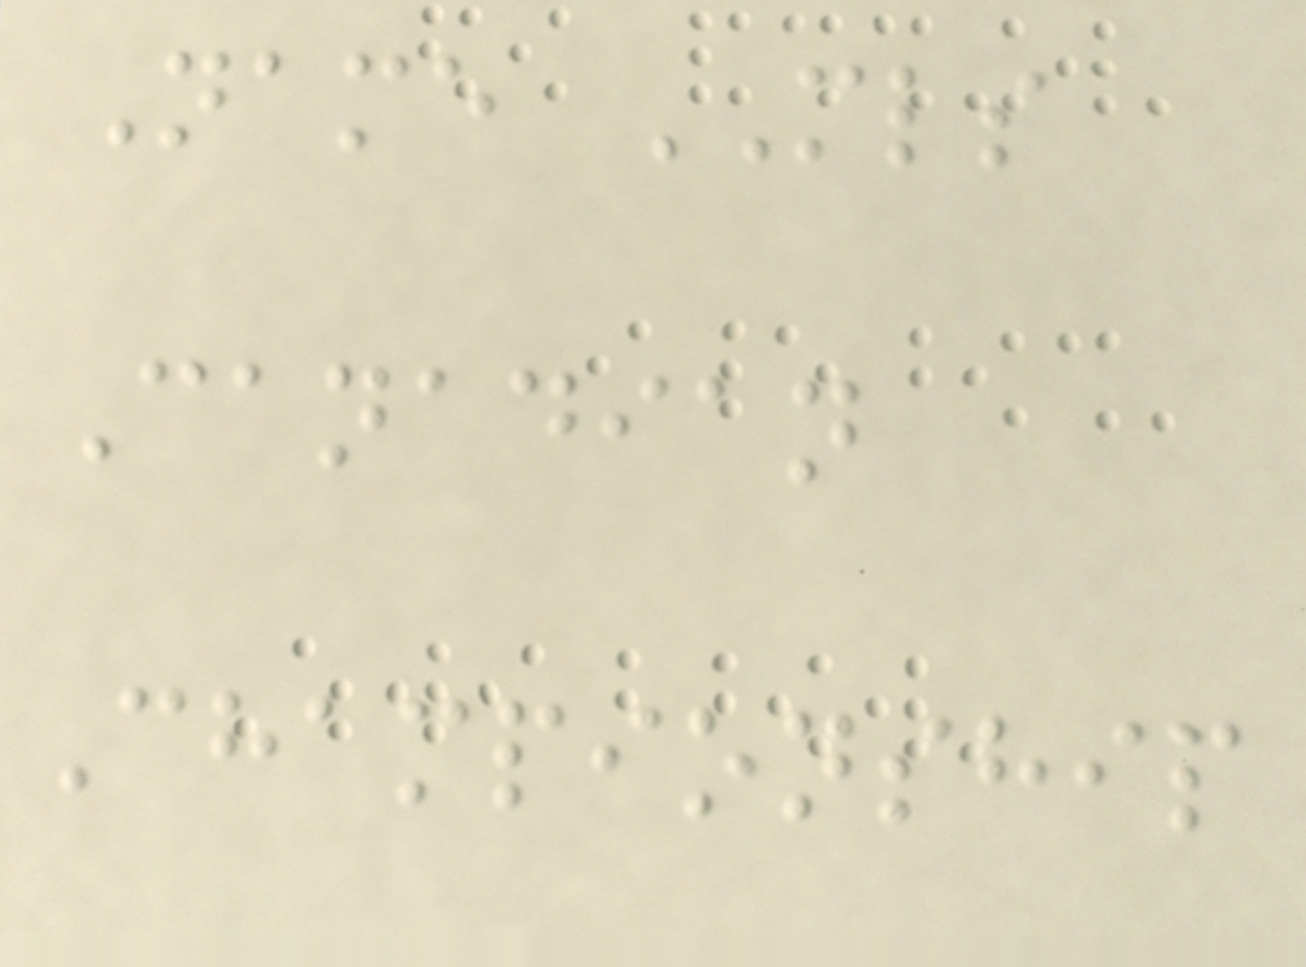Name MLS
Canadian
Championship
